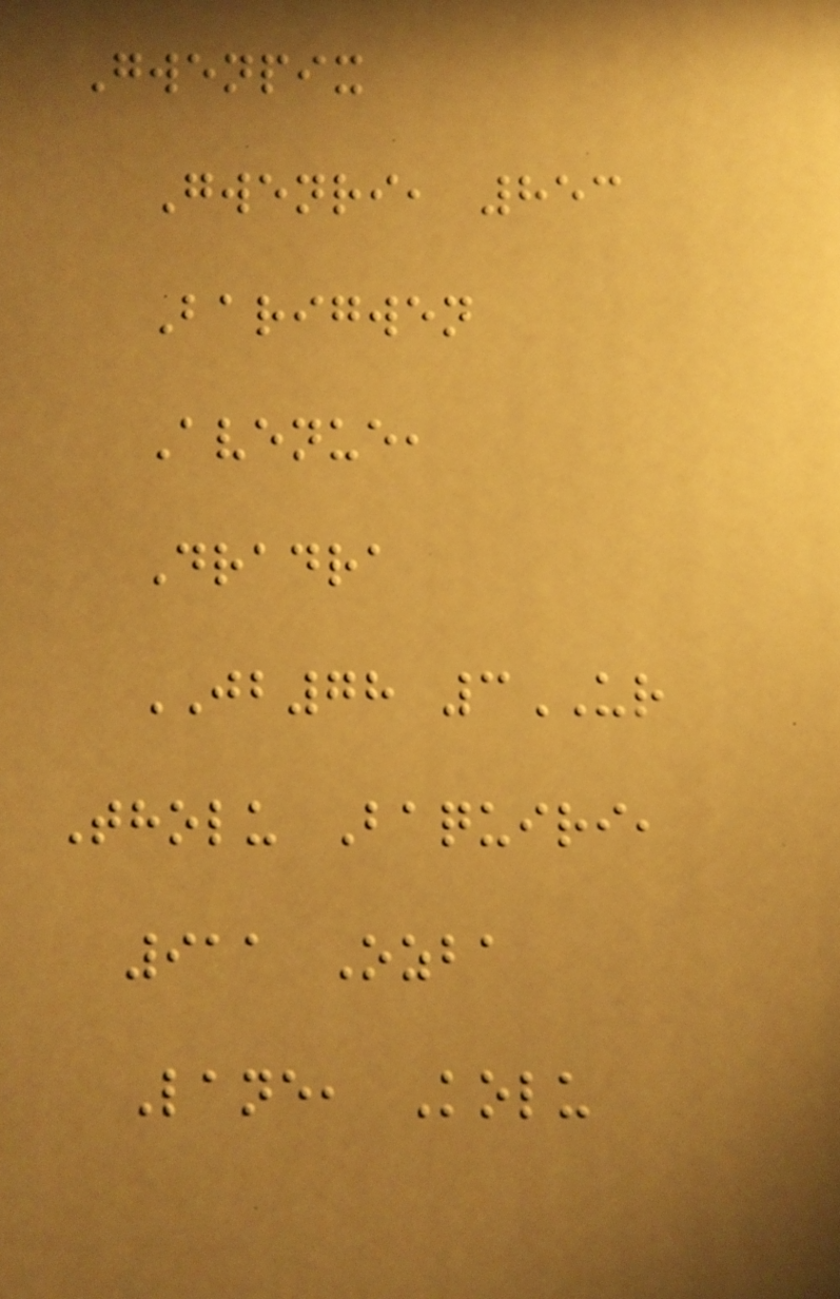Gwenpix
Gwenri, 853
Barigwen
Avenue,
Dradra
JB78 3UR
Tholu Baquiri,
911 Ozba
Lane, Kolu
